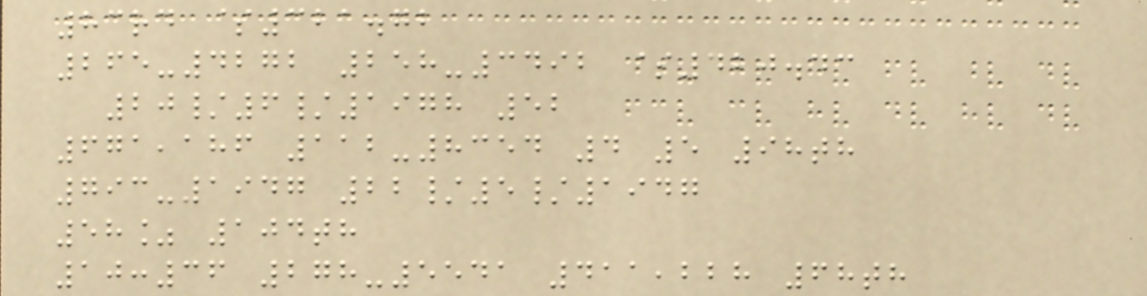83rd $321.72
265-4272 258-3492 $420.43
20/6/1978 52
671,186 112-8354 4 5 98th
793-1947 22/5/1947
58% 104th
10:36 278-5541 411,228 68th
